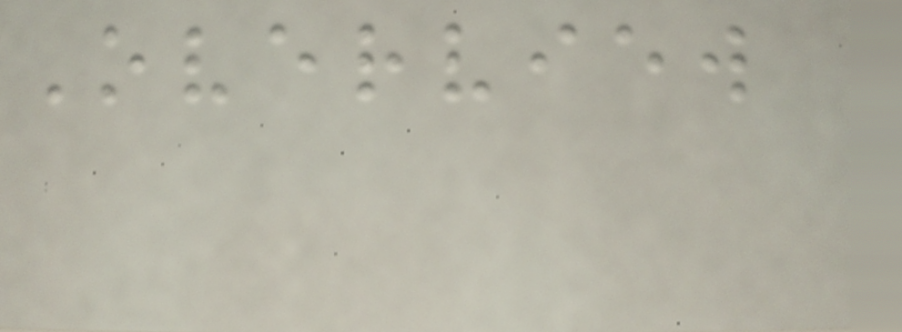Overview
